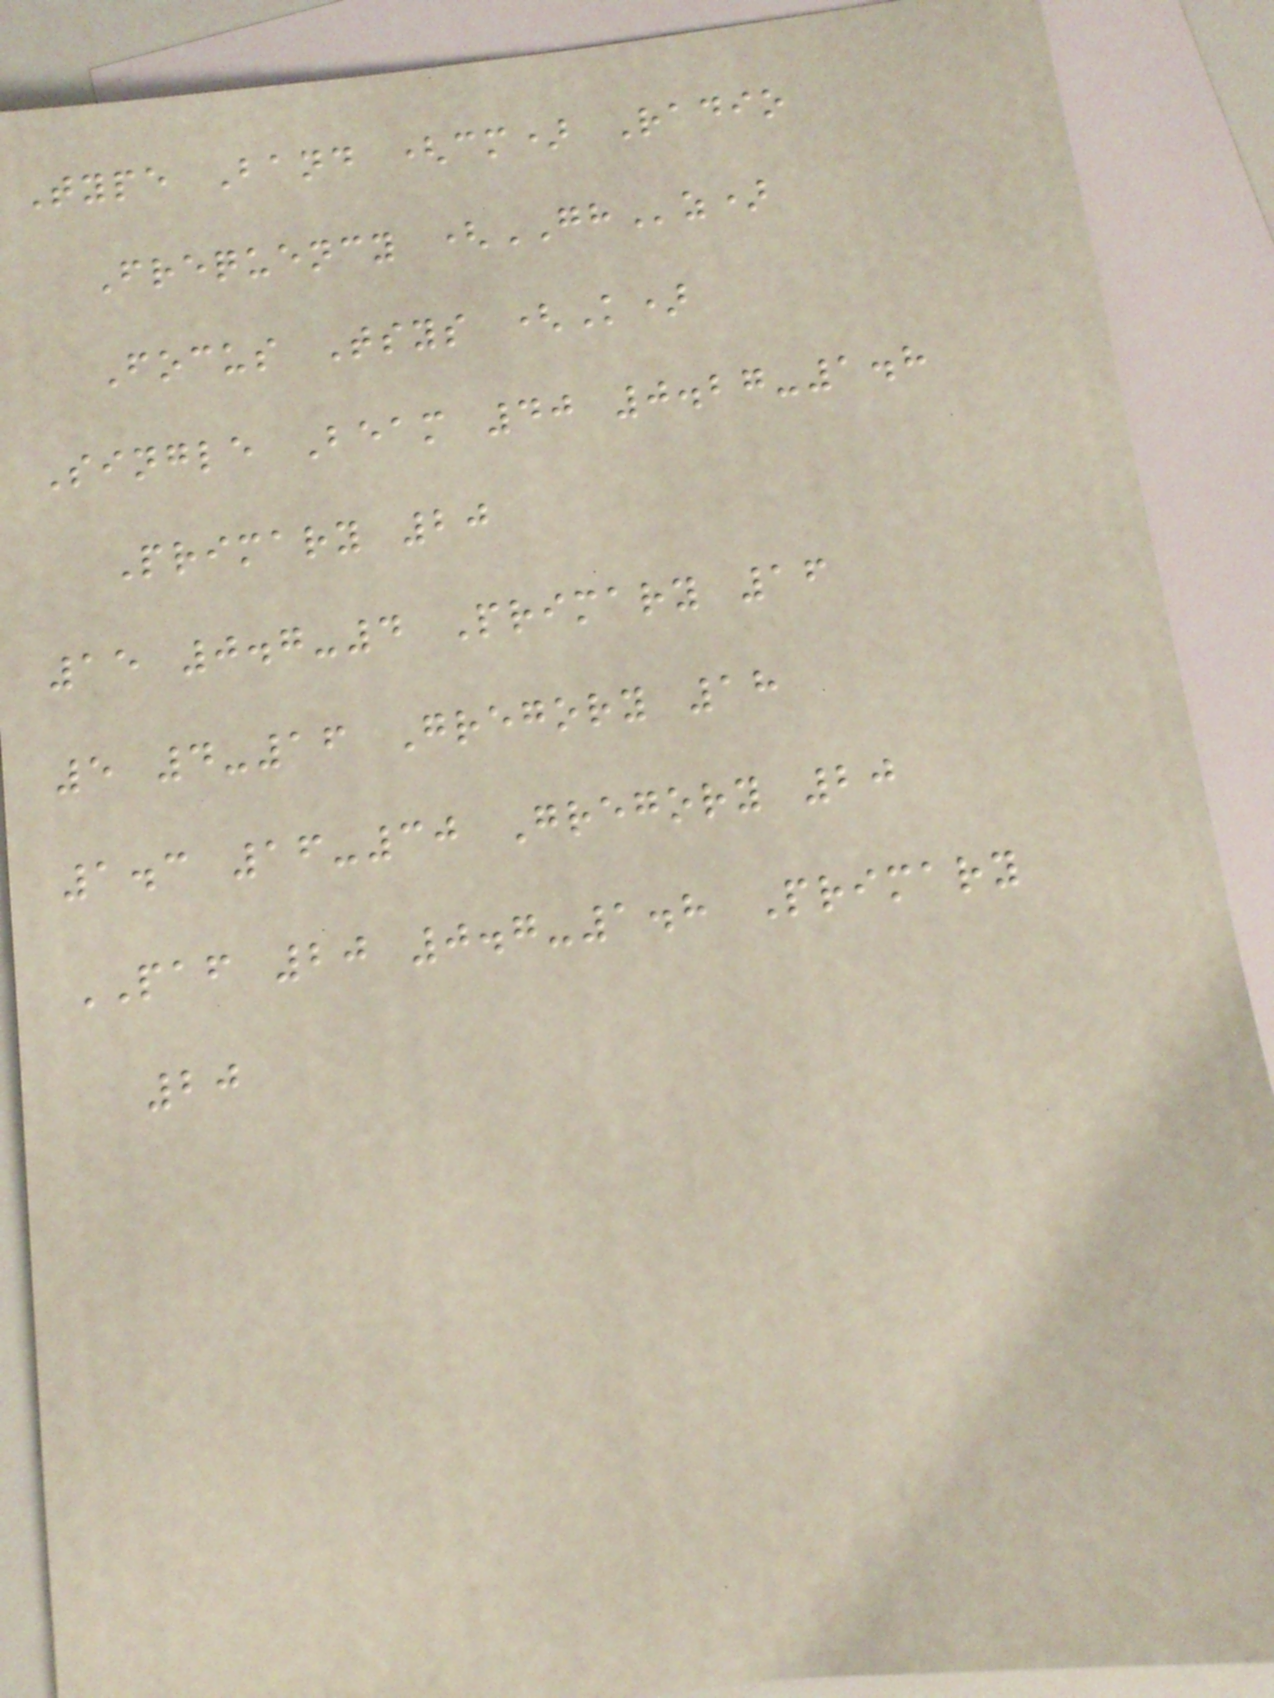Type Band (cm) Radio
Frequency (GHz)
Focus Tsys (K)
Single Beam 40 0.27-1.8
Primary 20
15 0.7-4 Primary 16
5 4-16 Gregory 18
1.3 16-30 Gregory 20
PAF 20 0.7-1.8 Primary
20
